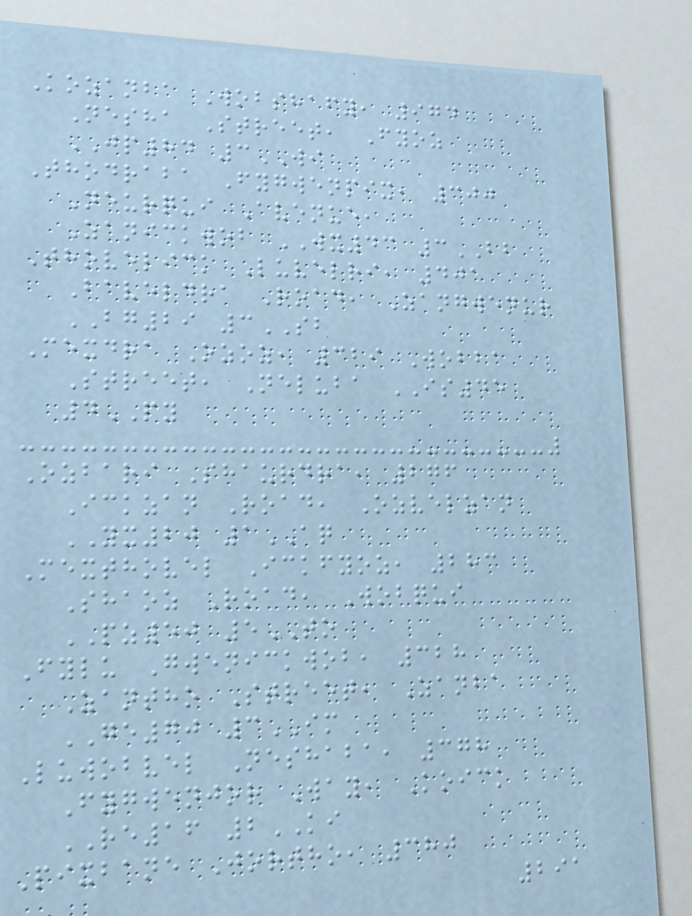Kozanba Wobshafy, 974
Nesha Street, Fyoz
JP84 3WI
Thodraba Fygwenpix, 300
Neurqui Avenue,
Zanickwob WX43 3BB
Thovelick Luvelri, 401
Baveldra Road, Zangwenur
BG29 3SB
Mexdra Ozoz, 329 Wobba
Street, Neluba IS45
4PY
Ozbari Shaurdra, 276
Ickzan Road, Ozvelzan
YX20 1AQ
Mexthovel Ickfyoz, 283
Shaoz Road, Wobqui
PZ50 5TO
Fylu Gwenickwob, 328
Zantho Street, Zanba
GE70 3IM
Luwobvel Neshaba, 378
Fygwenjor Way, Koick
RE16 2KI
Pixbane Jortho, 380
291
